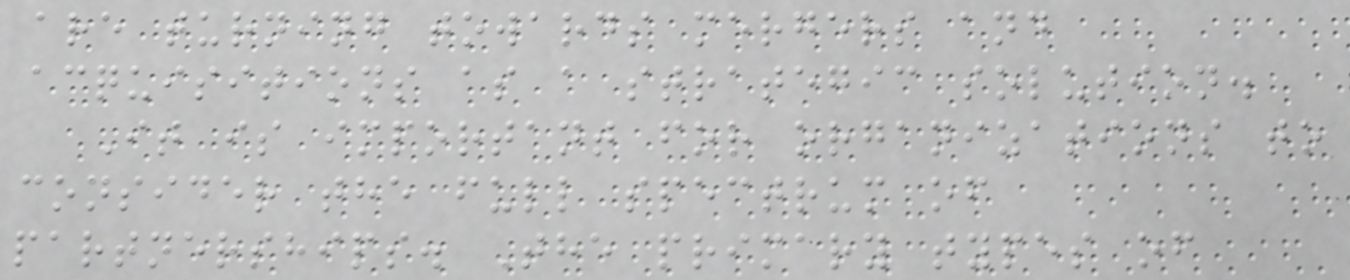are turning towards mergers and
acquisitions as a strategic solution.
It is important for organizations to
consider the full spectrum of
partnerships. The primary types of
